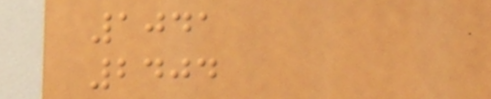1041
2404
